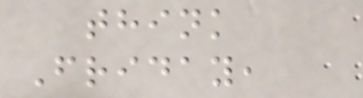think
Friday,
